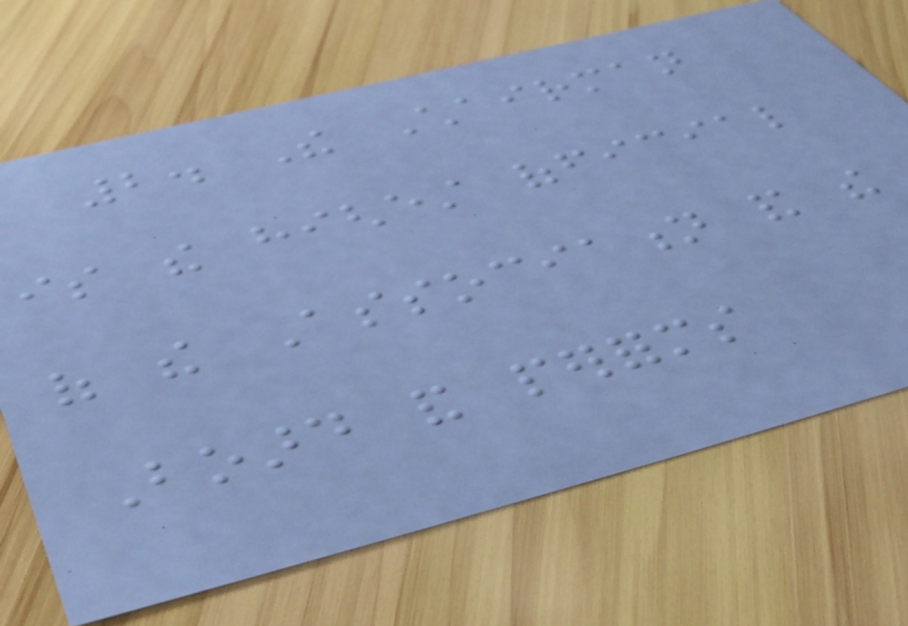2. The Chairman
is the highest official
of the Association and the
Board and performs
